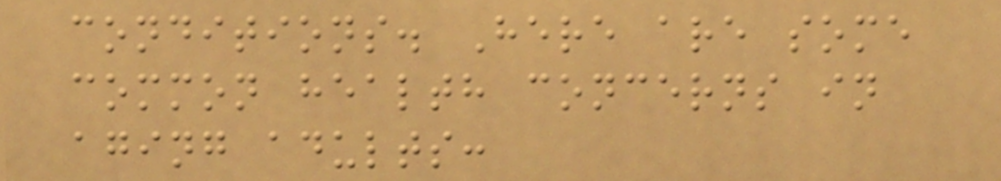conditions. Here are some
common health concerns in
aging adults:
